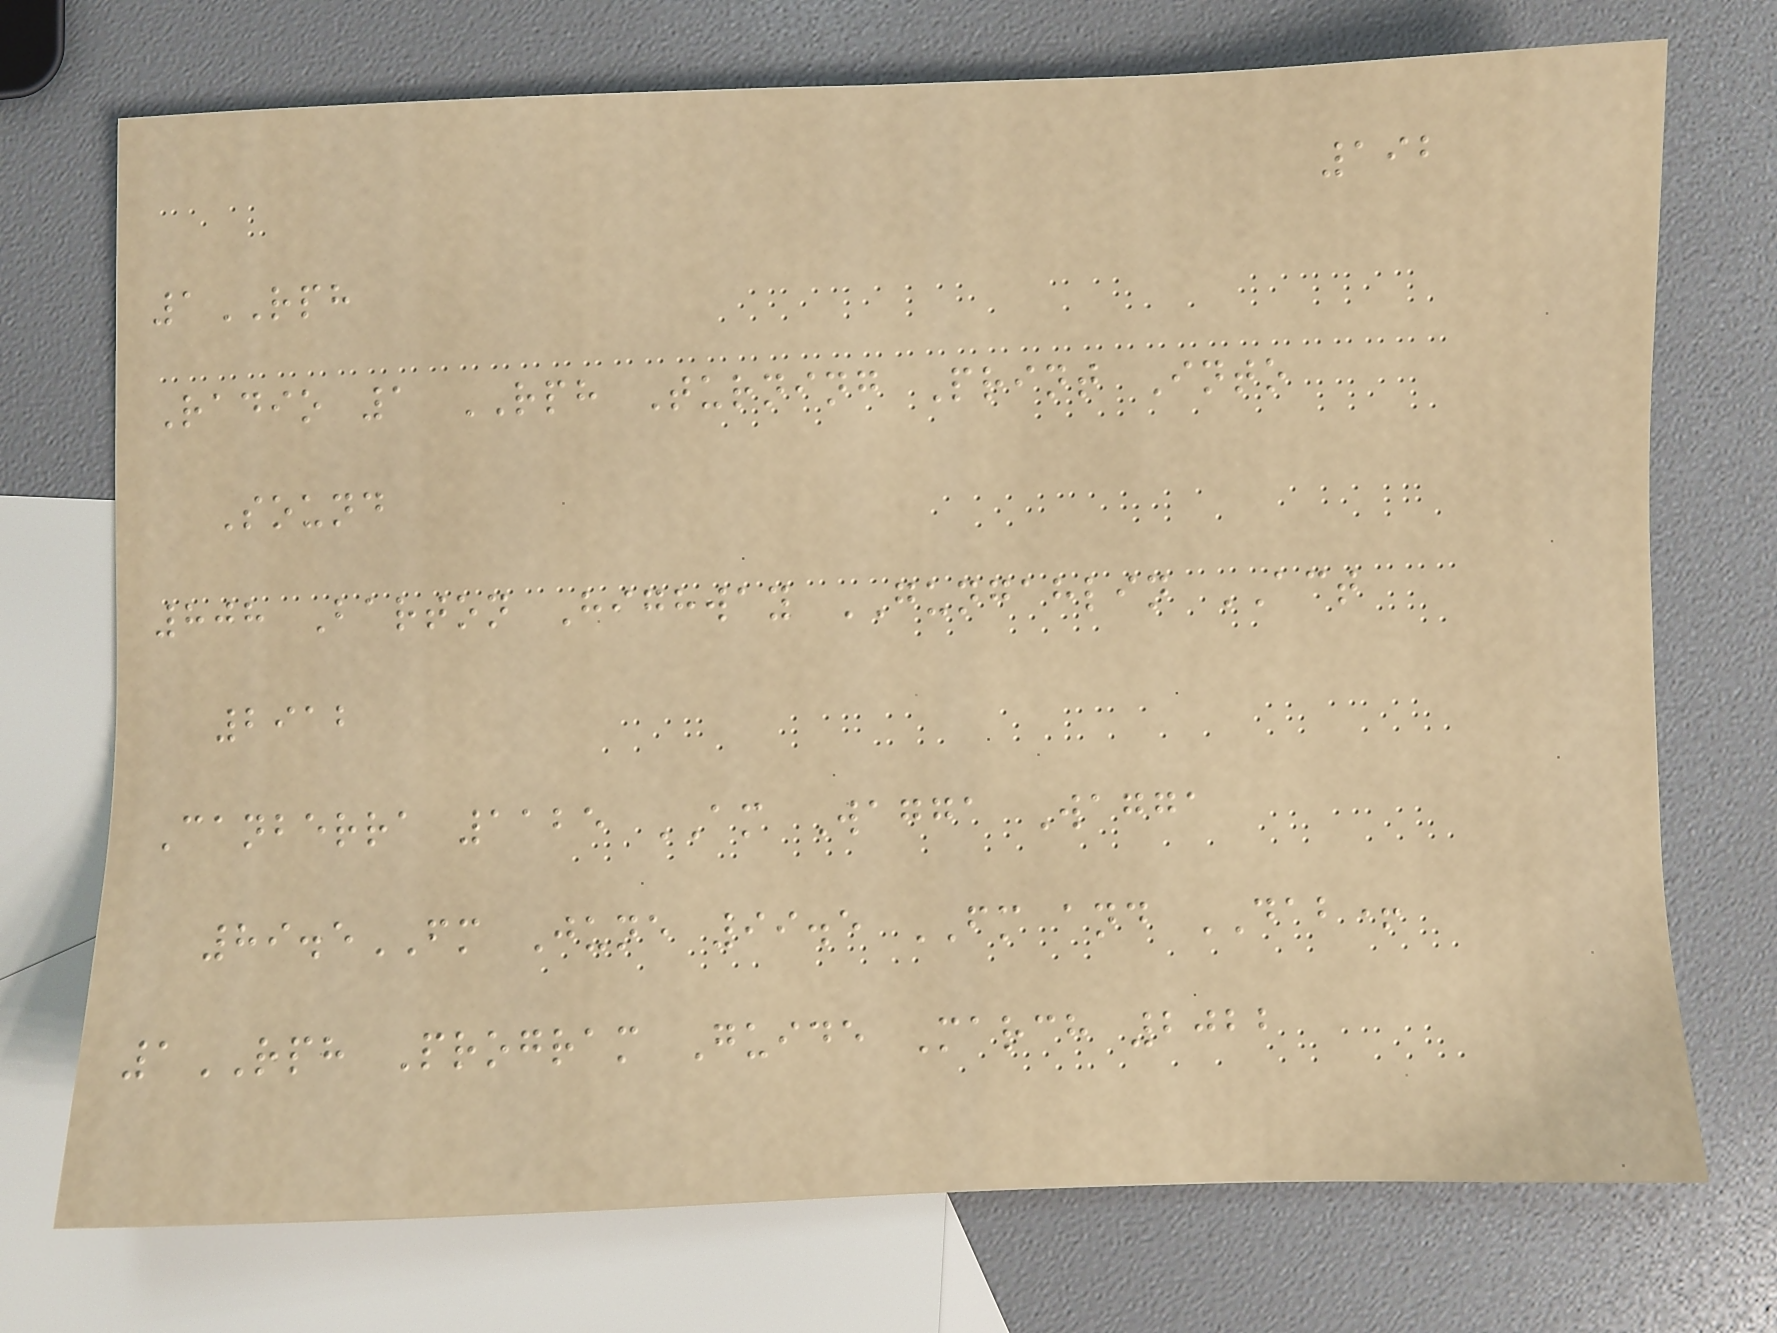192
1RPH
Radio 1 RPH Turning Print Into
Sound
808 Barton Highway GUNGAHLIN ACT
2912
Canberra 1125 AM Wagga Wagga
89.5FM June 99.5 FM and DAB+
1RPH Program Guide March 2022
